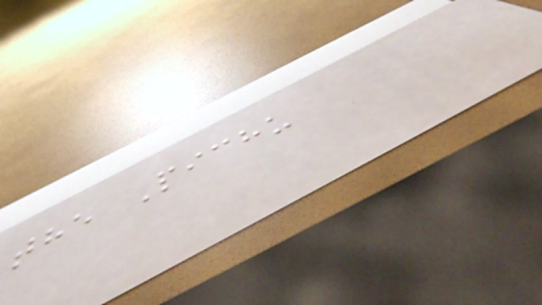the Pichu
